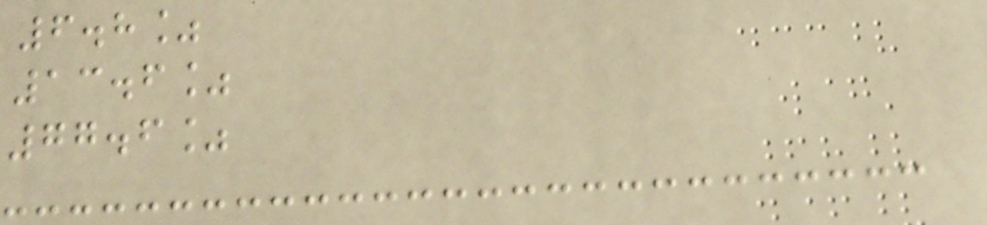6.8%
13.6%
77.6%
